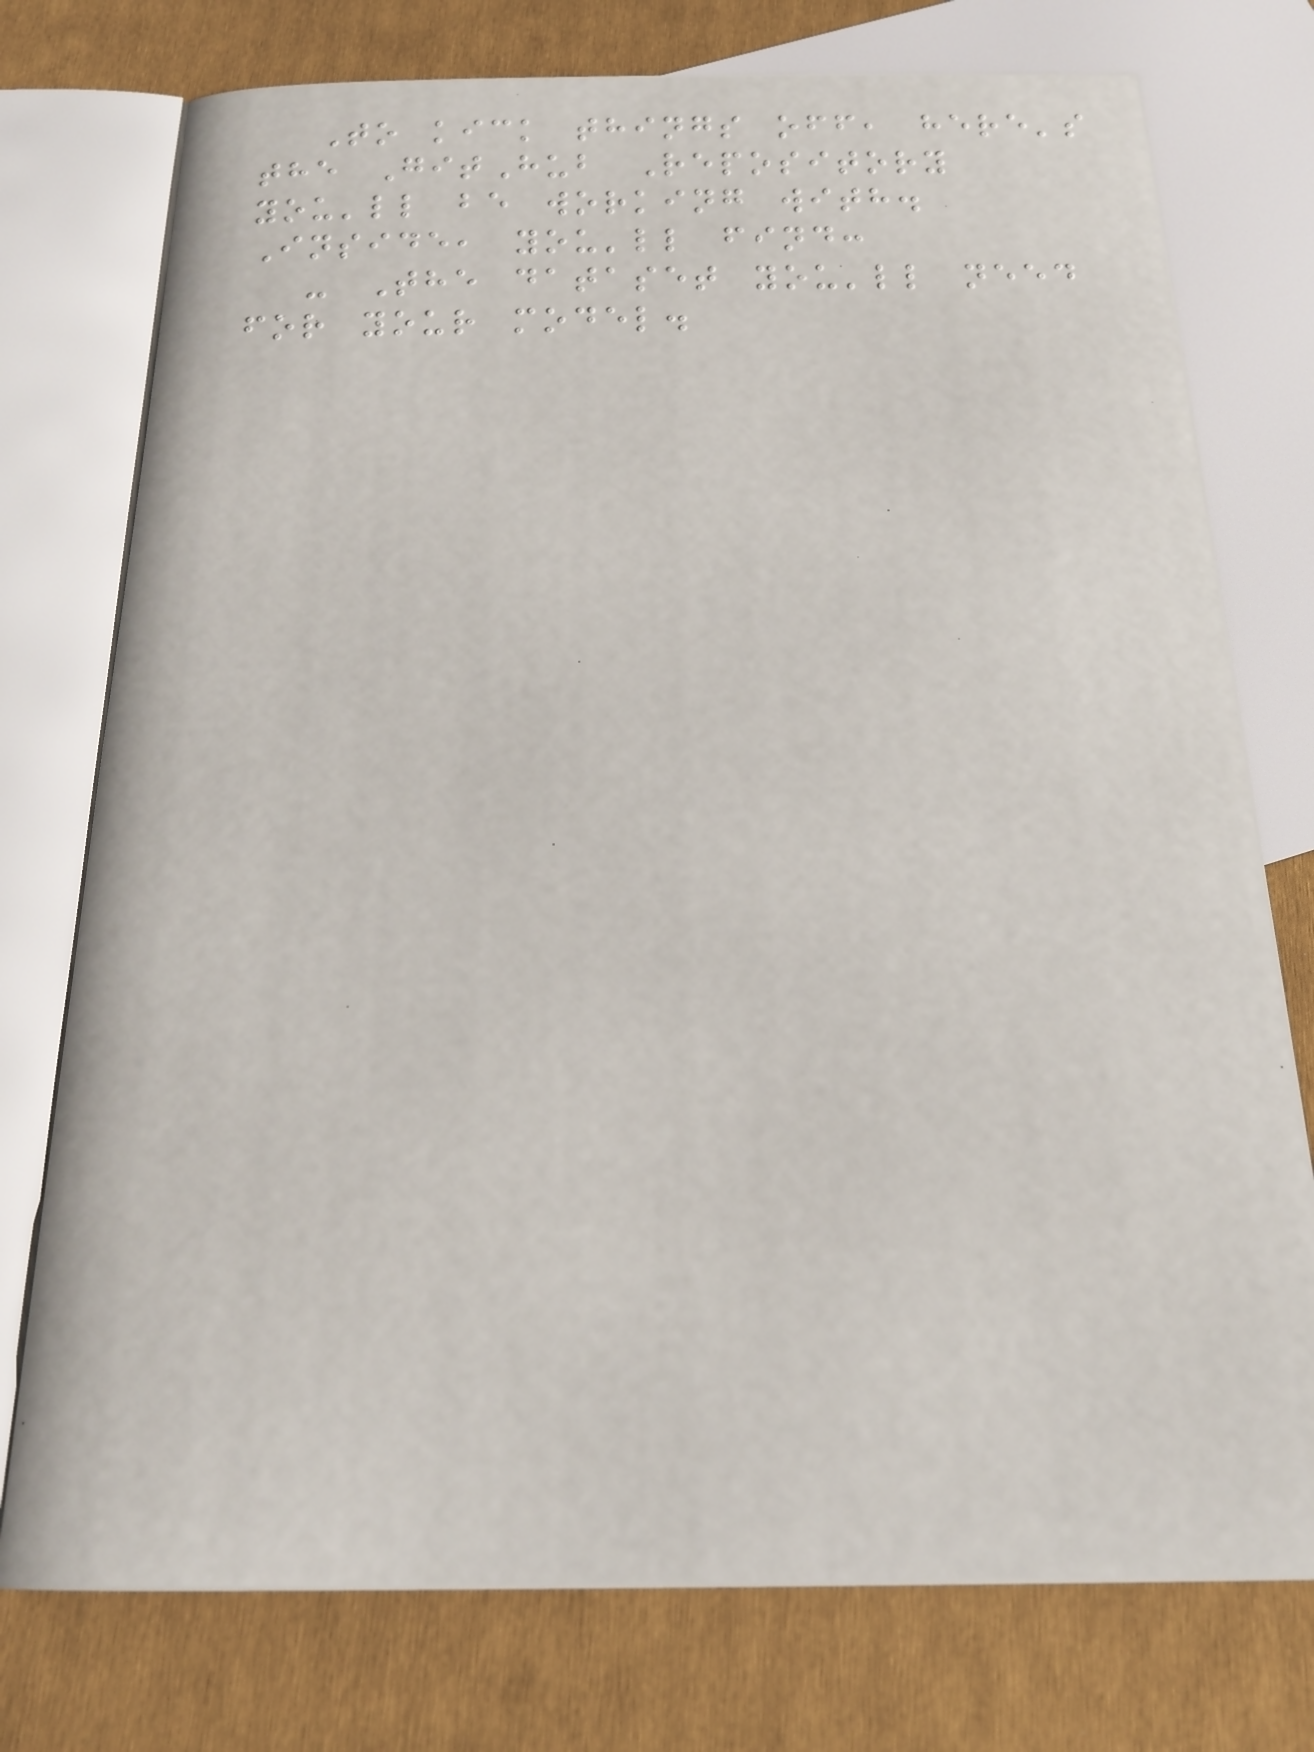To kick things off, here's
the GitHub Repository
you'll be working with.
Inside, you'll find:
- The dataset you'll need
for your model.
